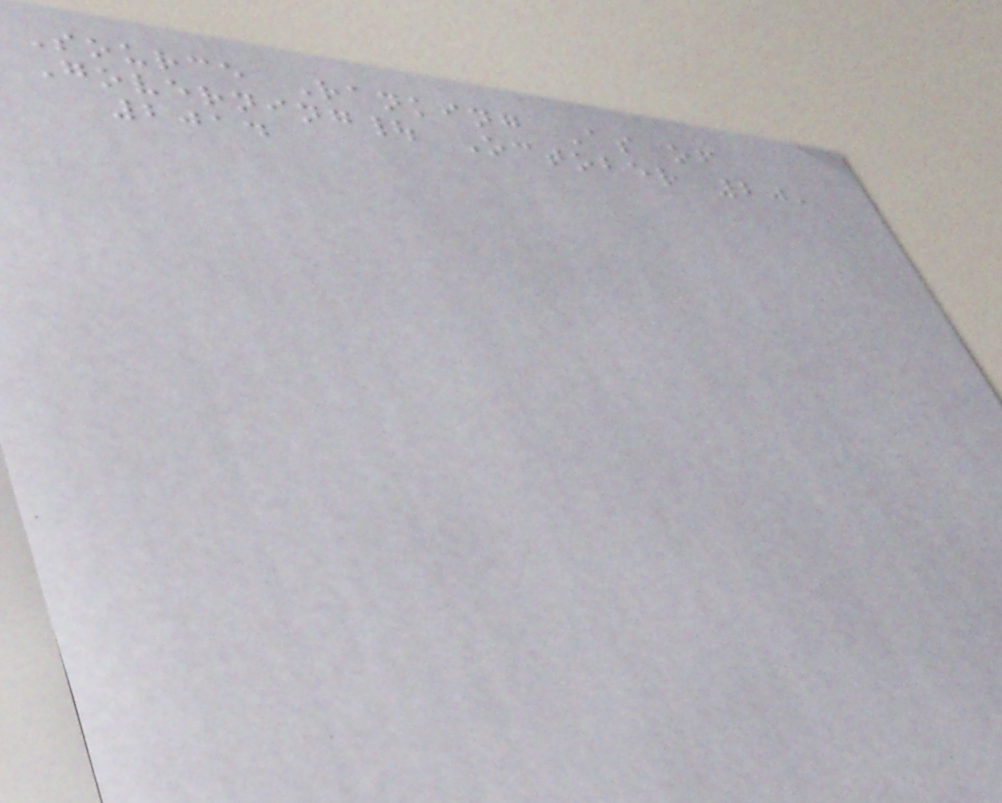Source Ranking As of
Governing| October 20,
2014
